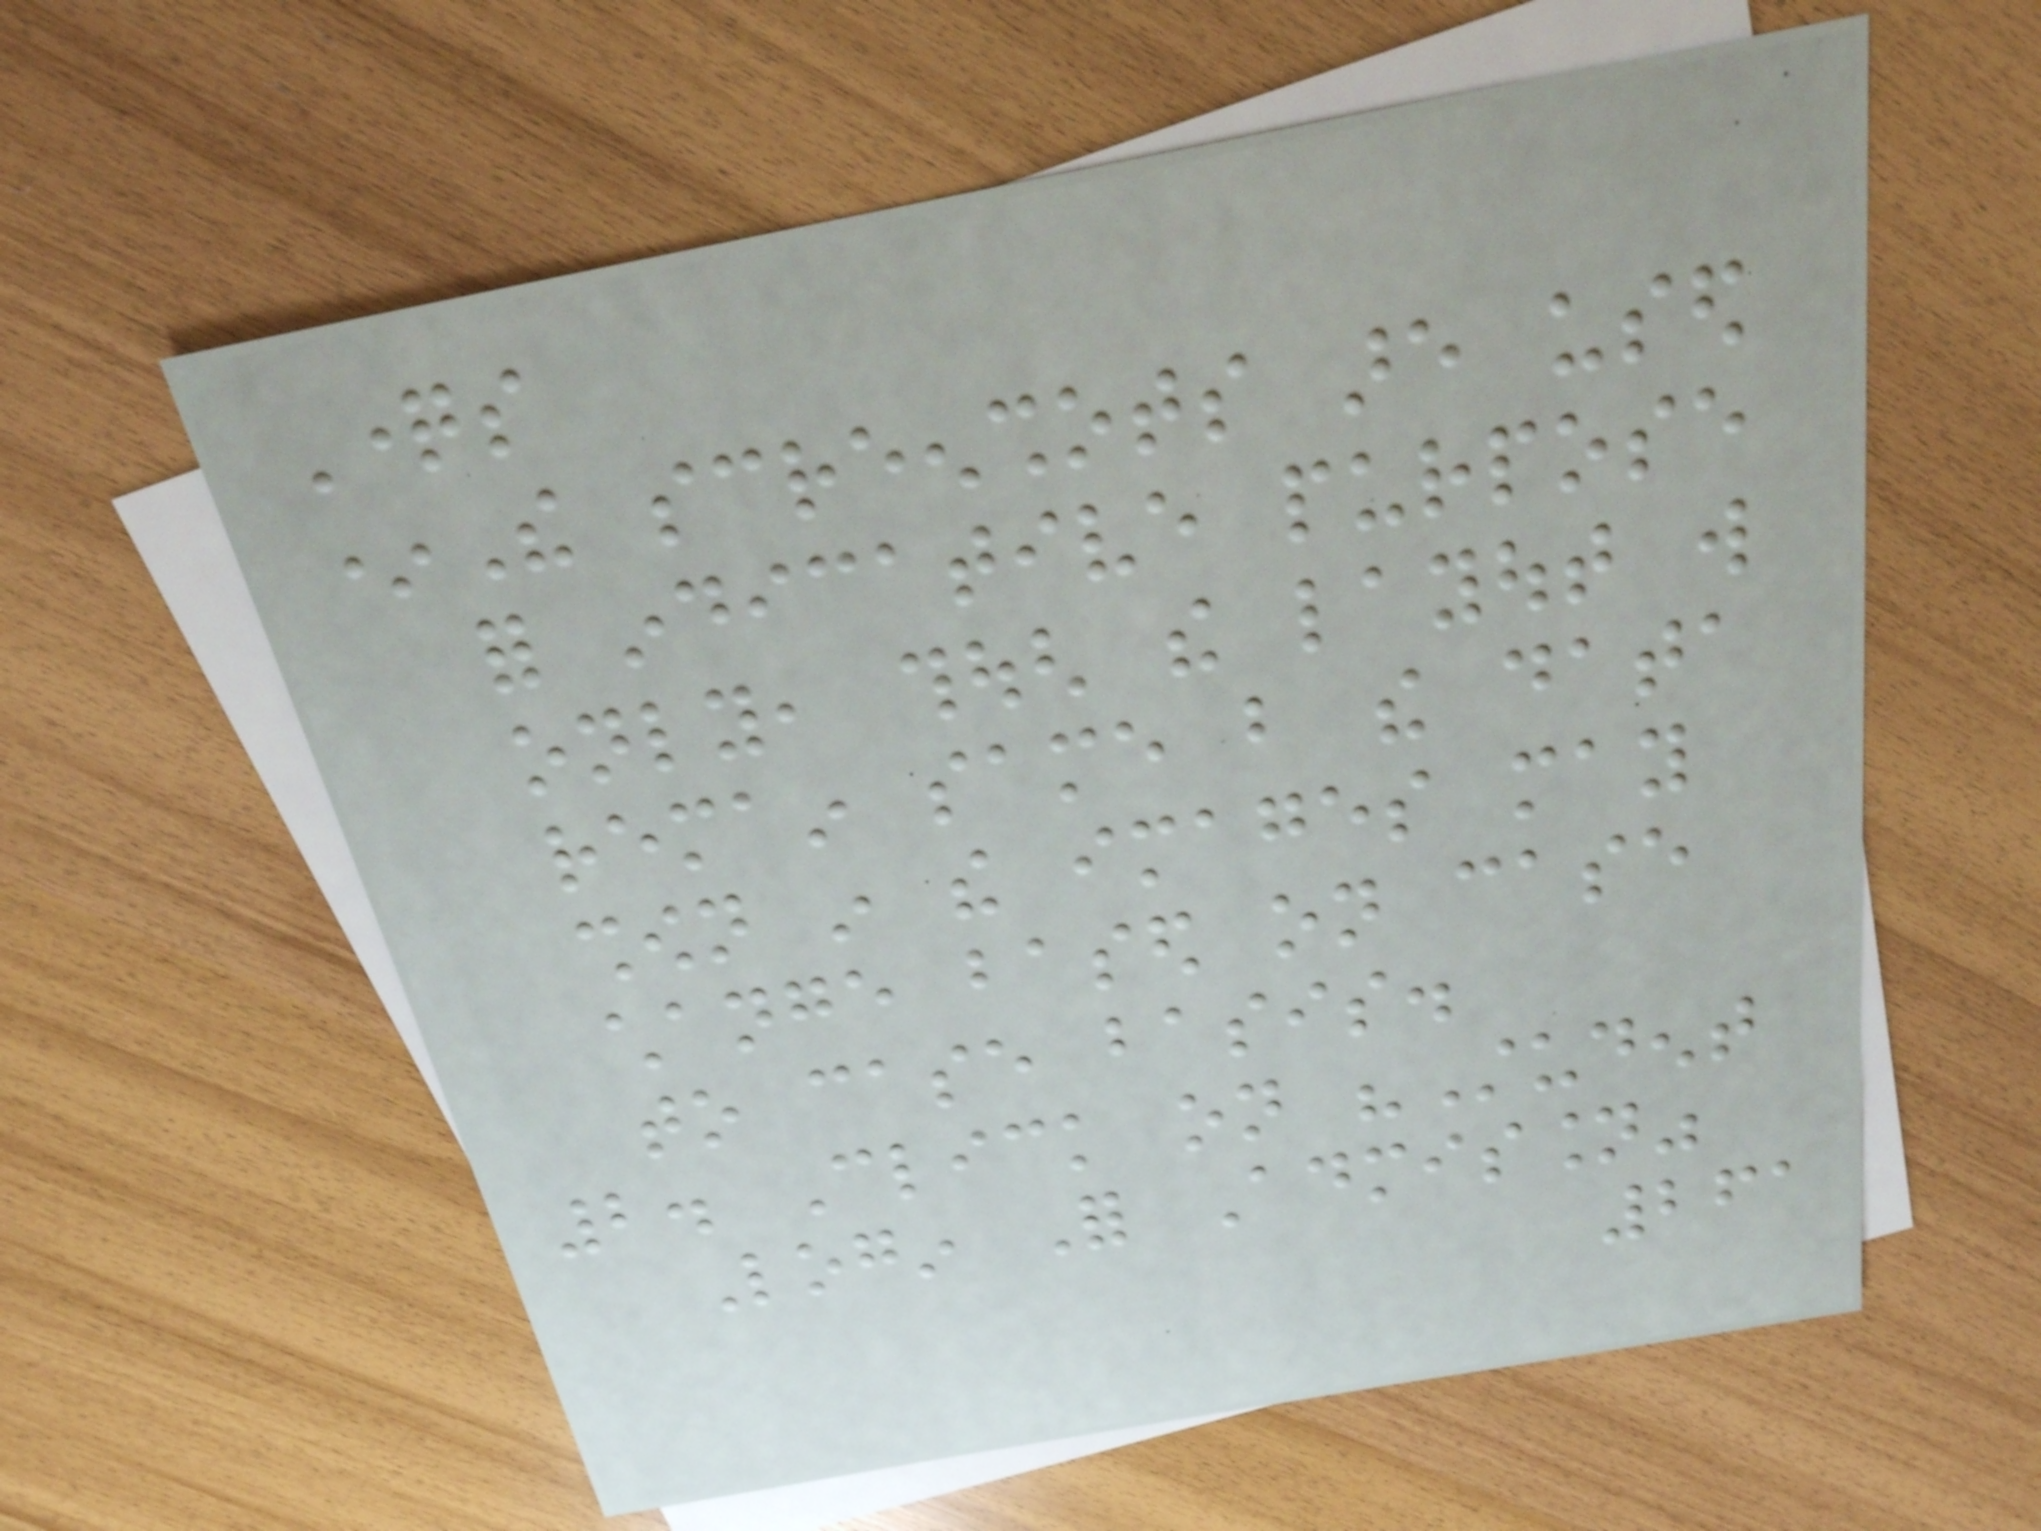Questions
*The screenshots are used
for indicative purpose
only, though the layout will
remain same but the data
shown in the images may
change based on case
to case basis.
2. Click on "Student
Login For Admission"
261
